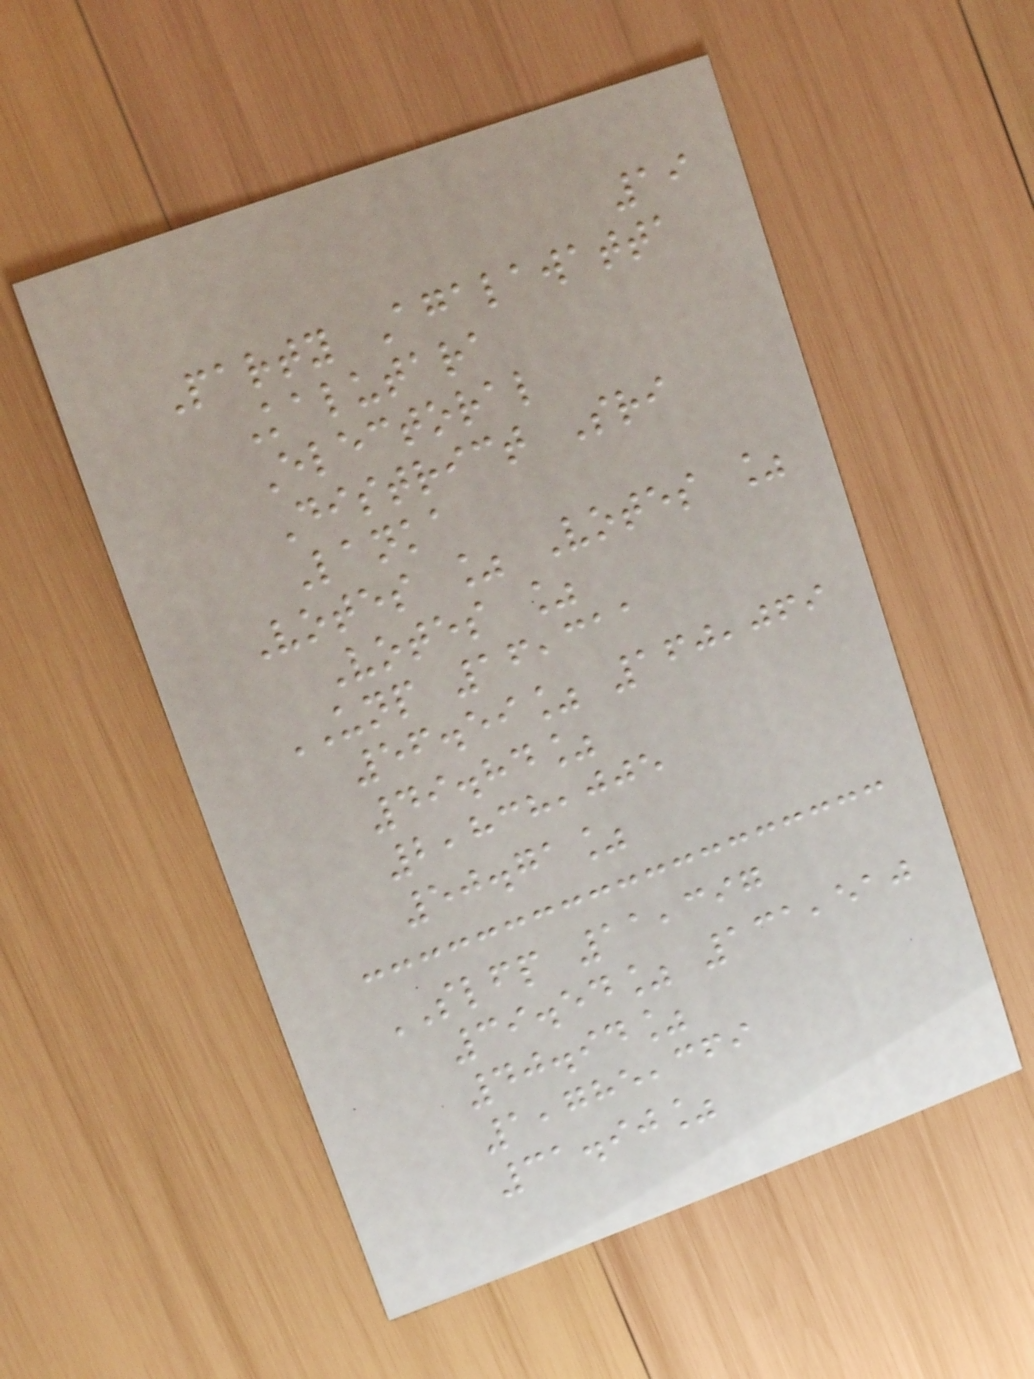19
Party Agalawatta
Kalutara
Electoral
District Sri
Lanka
Votes % Votes %
Votes %
UNP 16,311
56.59% 160,069
49.84%
2,838,005
50.71%
SLFP 11,397
39.54% 131,510
40.94%
1,785,369
31.90%
